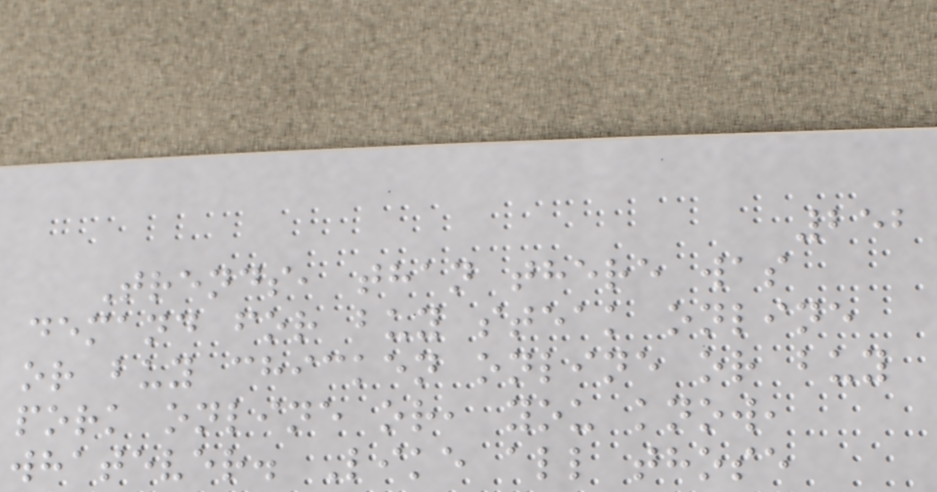252
Trends, than there was
demand for buy steak online
or buy chicken online or buy
pork online or, you know,
whatever. Like all those
